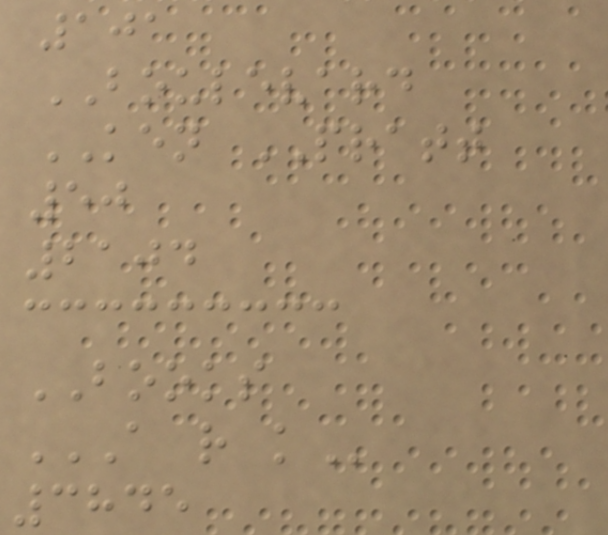101
BOULEVARD
KEN PRATT
50
2104
BOOKS
A R K
3845
